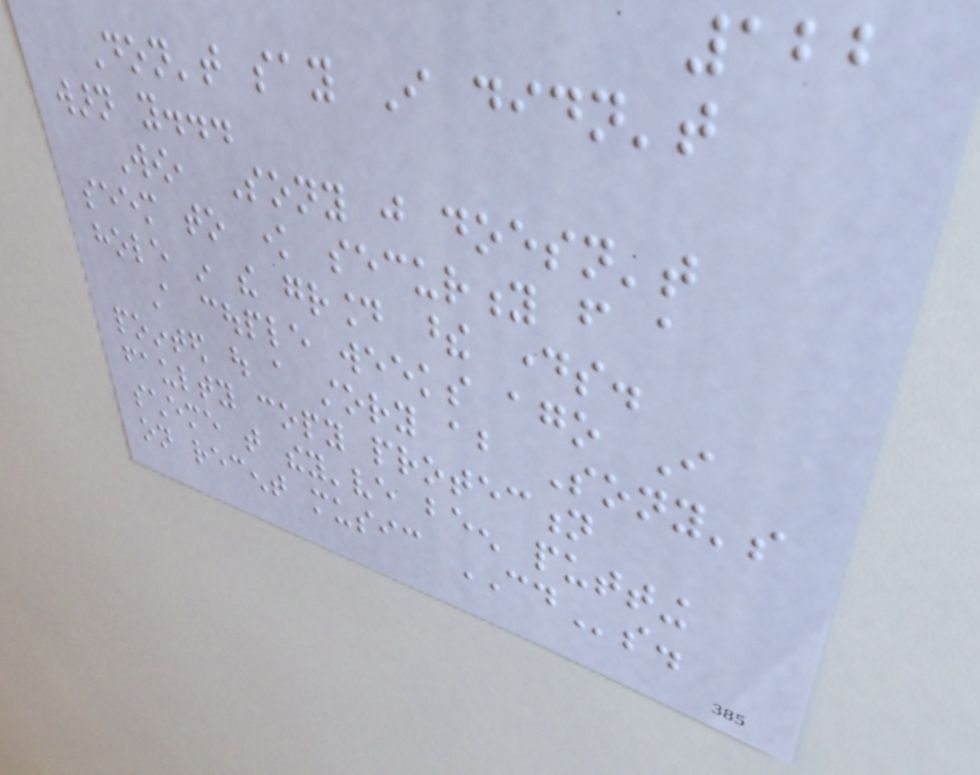122
Don't say I didn't
warn you...
Wow, Sony just doesn't
seem to know security from a
hole in the ground these days.
A couple weeks ago I
pointed out a story about Sony's
faulty copy protection
scheme that they've been putting
on recent music CDs.
